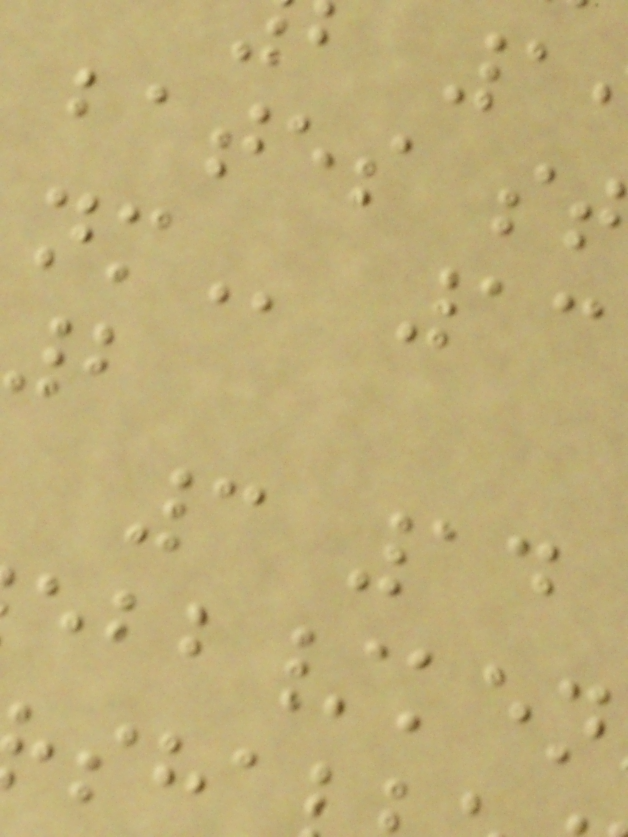2
3 14
